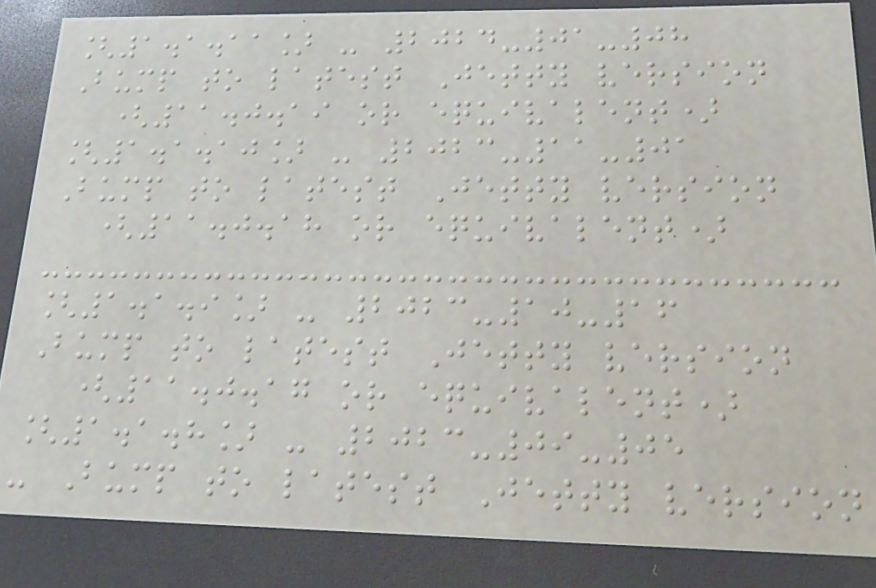[1.1.11] - 2024-01-08
Bump to latest Jetty version
(11.0.19 or equivalent)
[1.1.10] - 2023-11-01
Bump to latest Jetty version
(11.0.18 or equivalent)
[1.1.9] - 2023-10-16
Bump to latest Jetty version
(11.0.17 or equivalent)
[1.1.8] - 2023-09-05
- Bump to latest Jetty version
